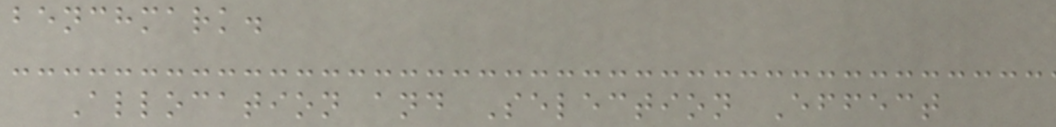benchmark.
Allocation and Selection Effect
